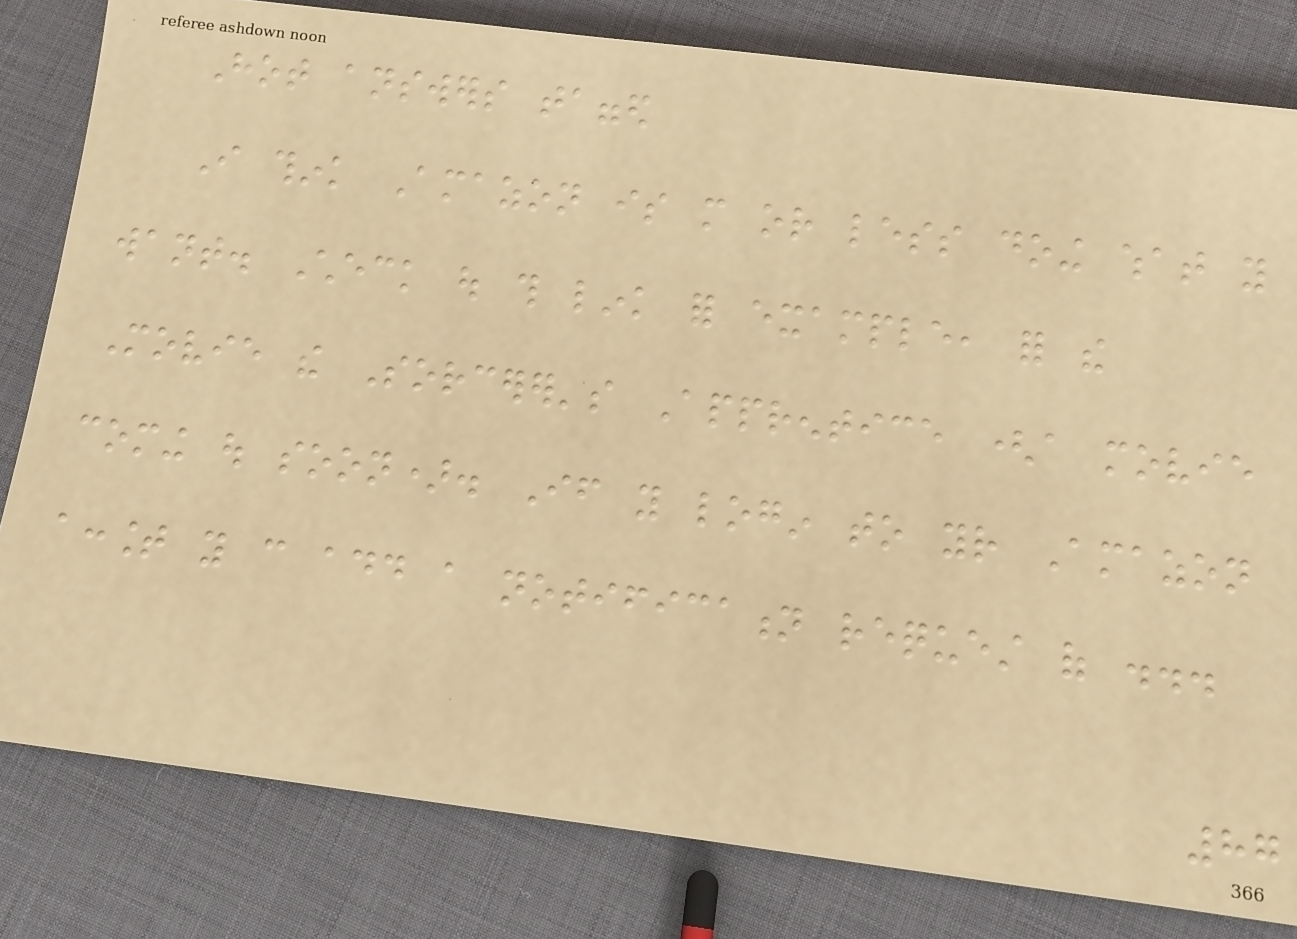Hot answers tagged
I think Amazon is more or less doing what you
want. Check out this link for example, for the
Movie the Sorcerer's Apprentice (a movie
coming out soon). If you login to your Amazon
account you can add a notification request of ...
87
